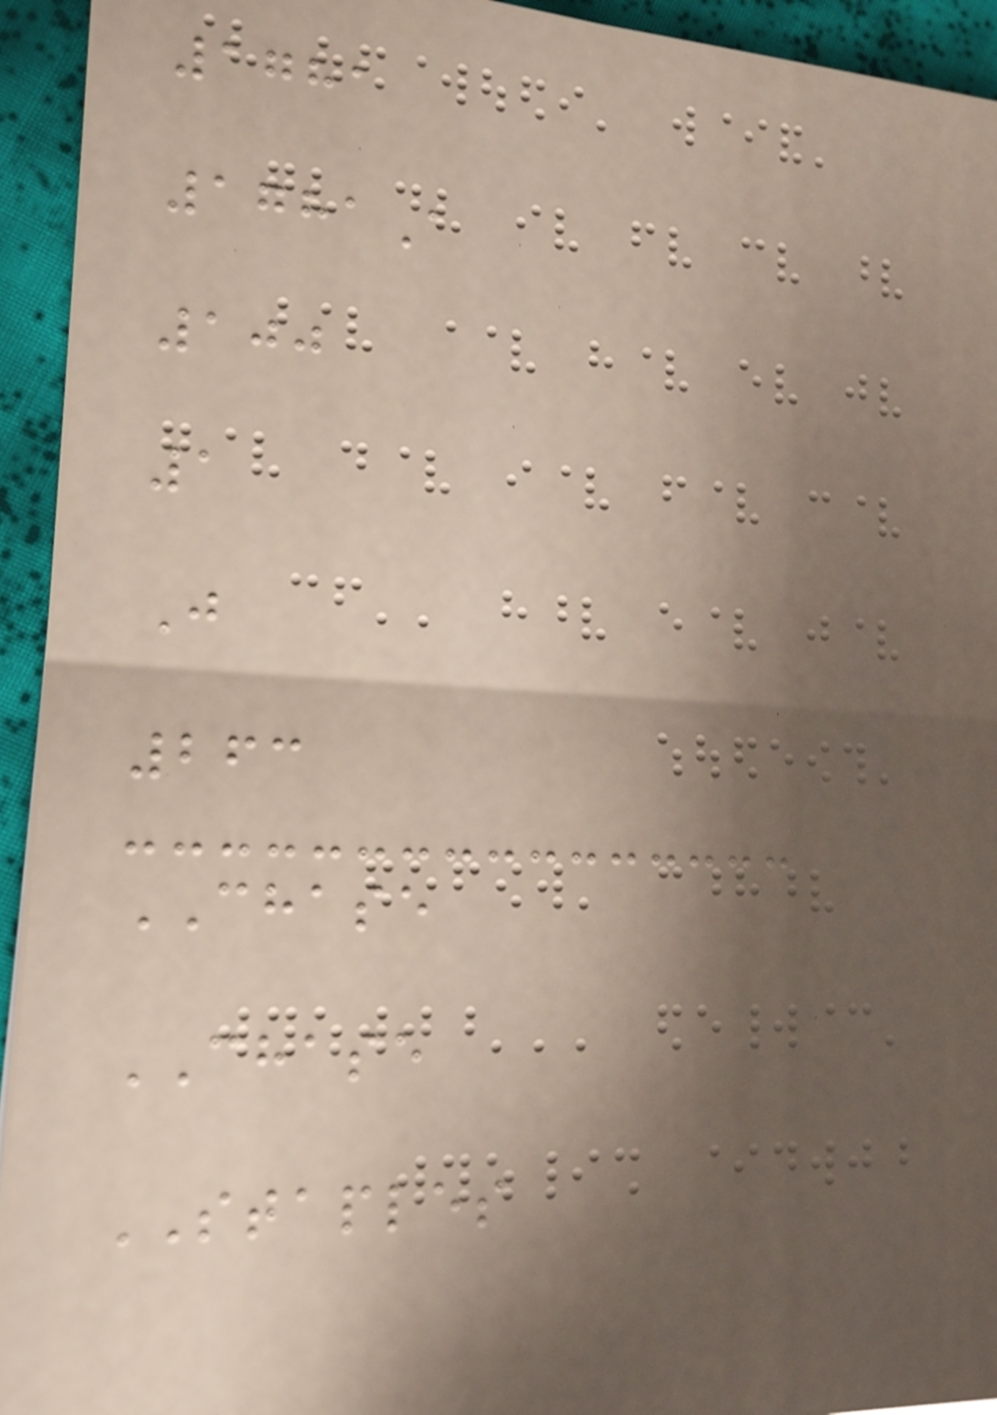1781
1781A
100
1
J
263
CHASE
CHASE
STAPLES
